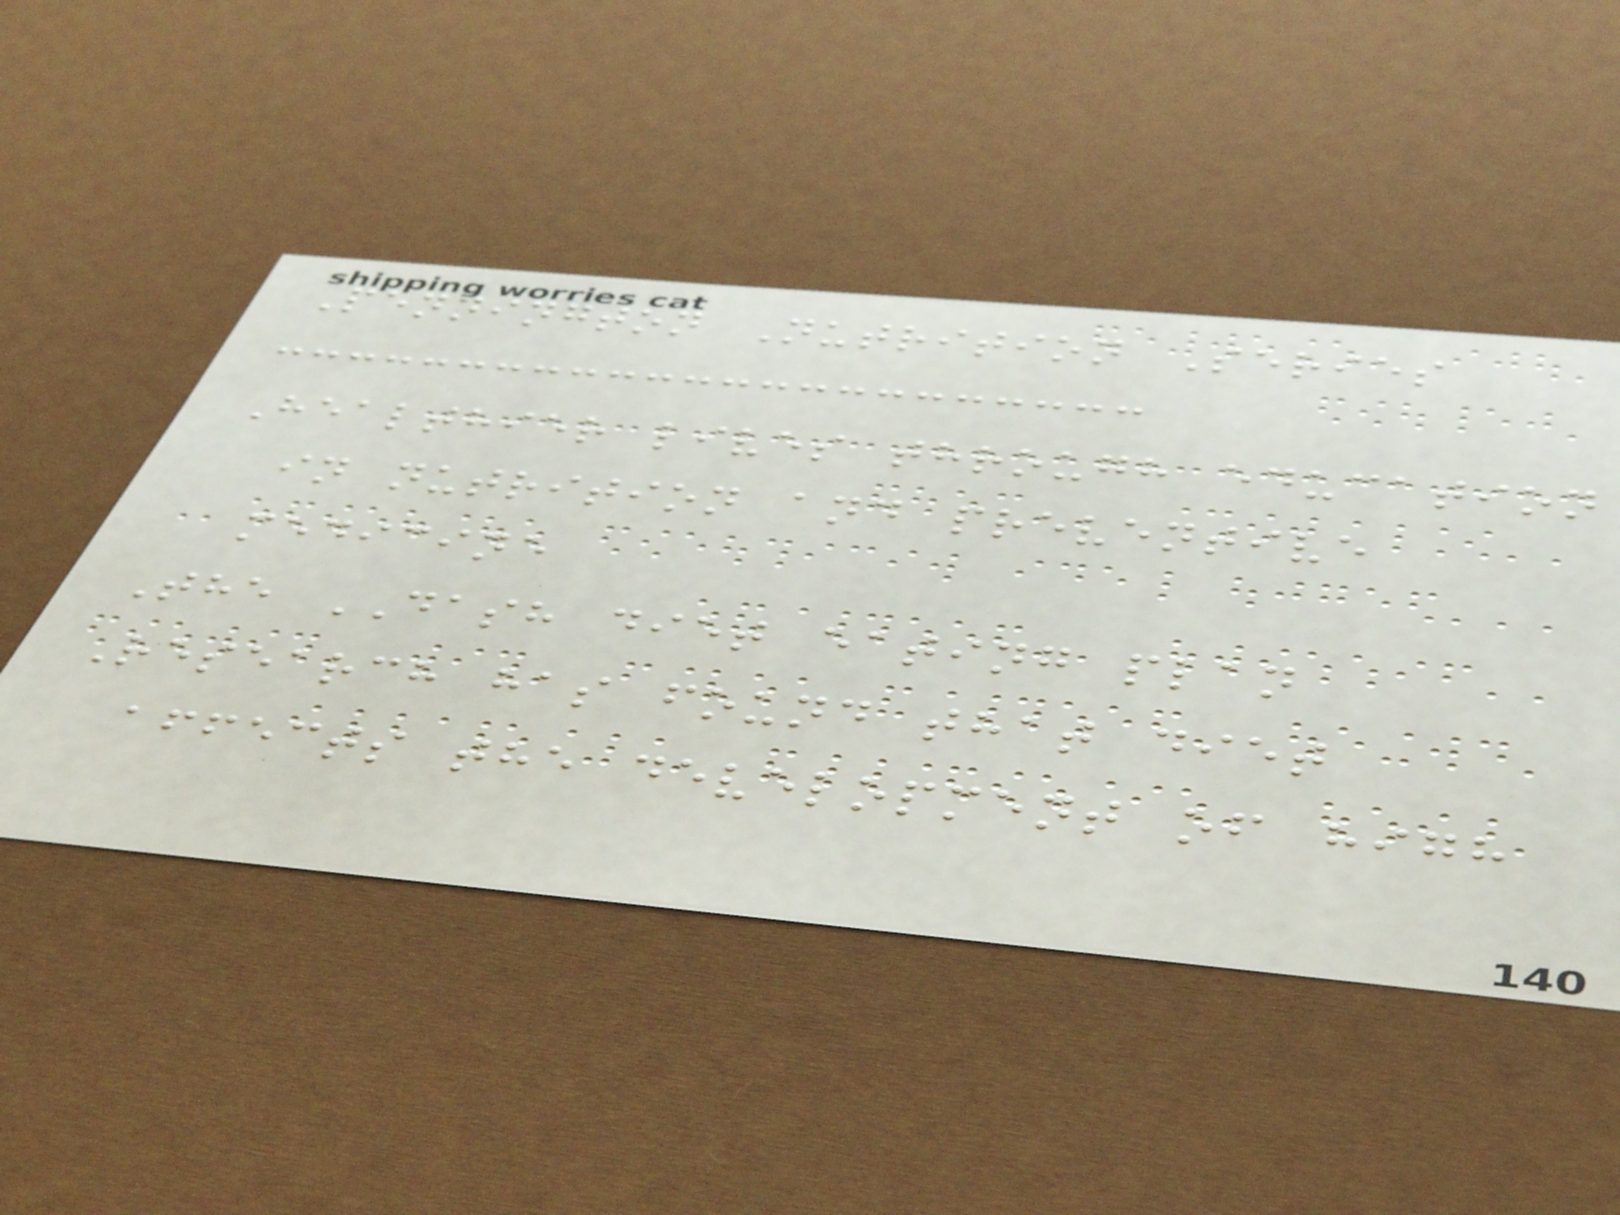Pennington Nutrition Series
Healthier lives through education
in nutrition and preventive
medicine
The DASH diet eating plan
Research has found that diet
affects the development of high
